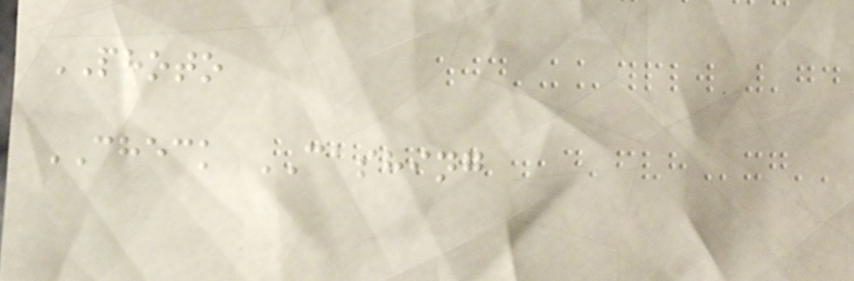PHOTO
CHECK CASHING
